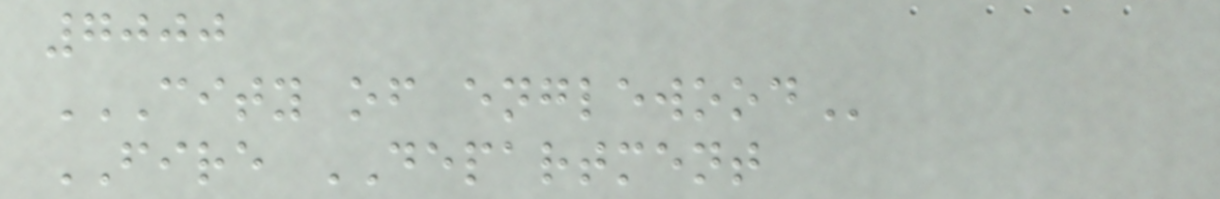7000
CITY OF ENGLEWOOD
FIRE DEPARTMENT
